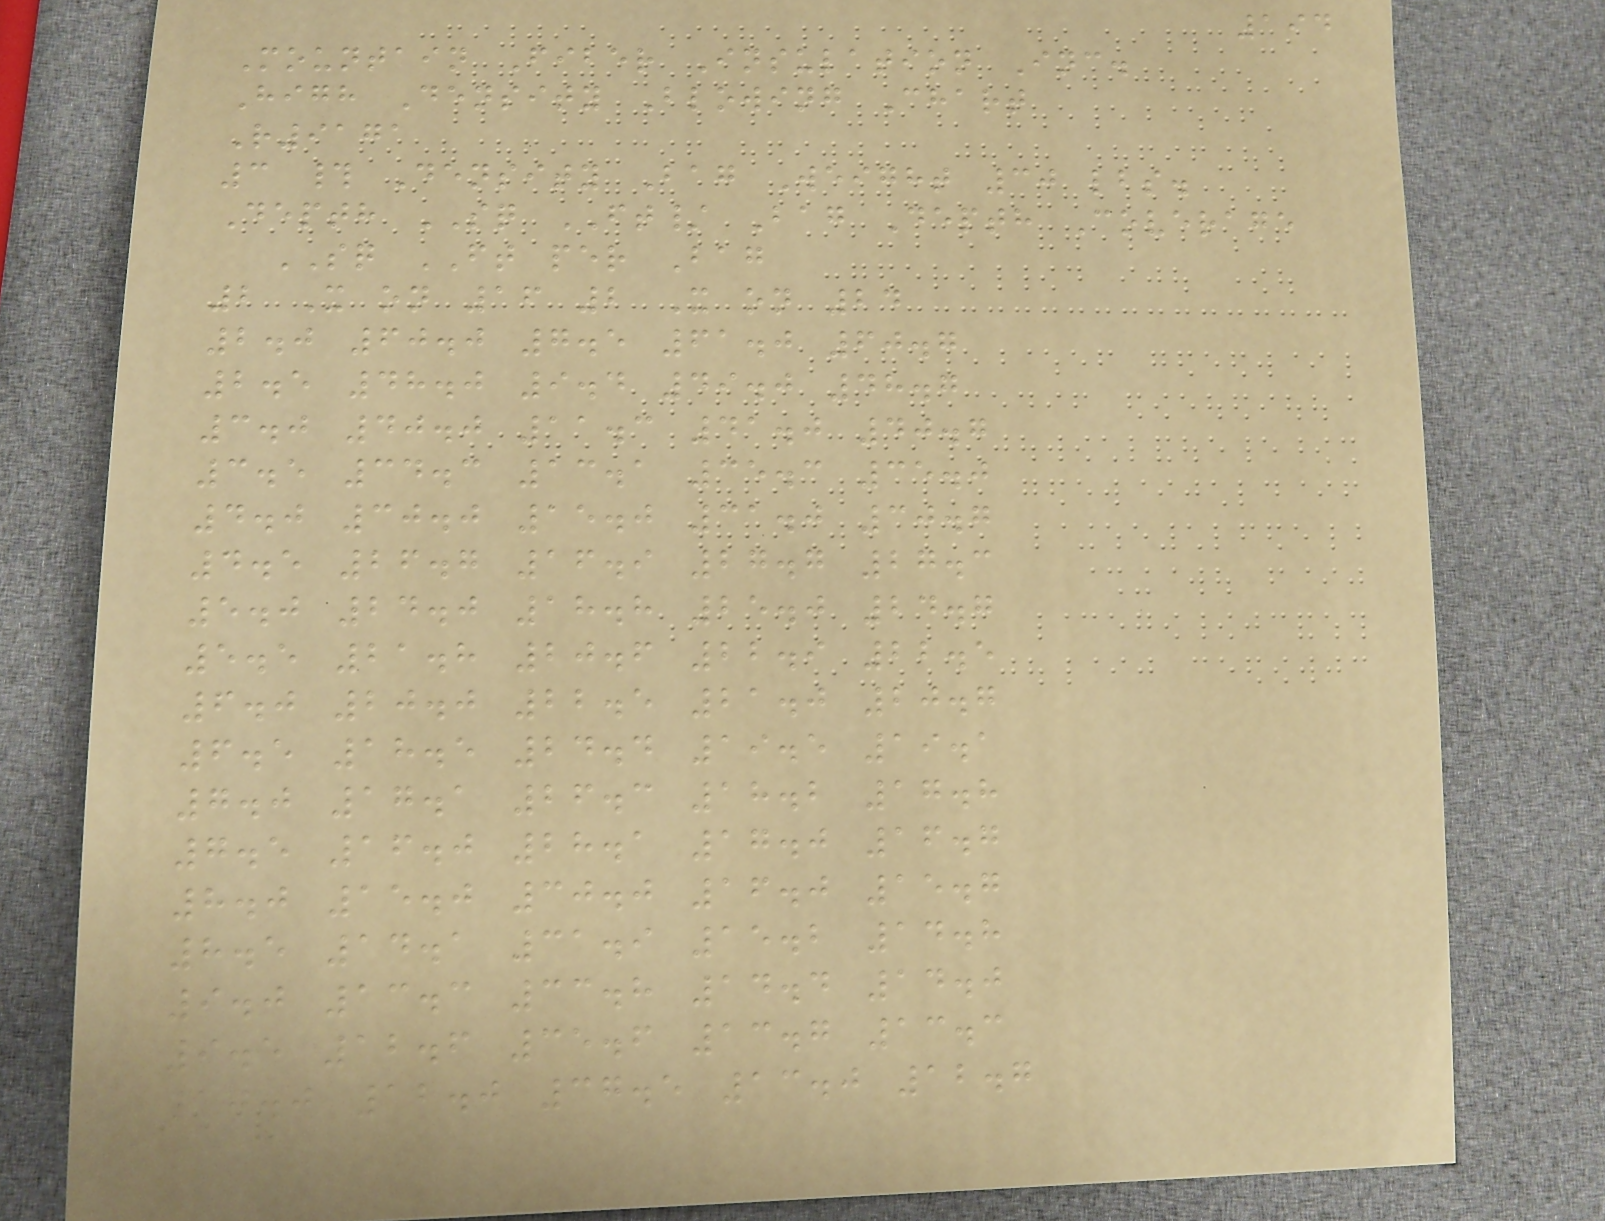194
Mountain Fiber Insulation Inc.
High Density Blowing Chart
R9171
3 # Density Bag Weight 30 lbs.
Depth SQ FT/ Bag Depth Coverage
SQ FT per Bag
2 X on 16 2 X on 24
2.0 60.0 7.5 61.0 60.7
2.5 48.0 9.4 49.0 48.7
3.0 40.0 11.3 41.0 40.7
3.5 34.3 13.1 35.3 35.0
4.0 30.0 15.0 31.0 30.7
4.5 26.7 16.9 27.7 27.3
5.0 24.0 18.8 25.0 24.7
5.5 21.8 20.6 22.9 22.5
6.0 20.0 22.5 21.0 20.7
6.5 18.5 24.4 19.5 19.1
7.0 17.1 26.3 18.2 17.8
7.5 16.0 28.1 17.0 16.7
8.0 15.0 30.0 16.0 15.7
8.5 14.1 31.9 15.2 14.8
9.0 13.3 33.8 14.4 14.0
9.5 12.6 35.6 13.7 13.3
10.0 12.0 37.5 13.0 12.7
